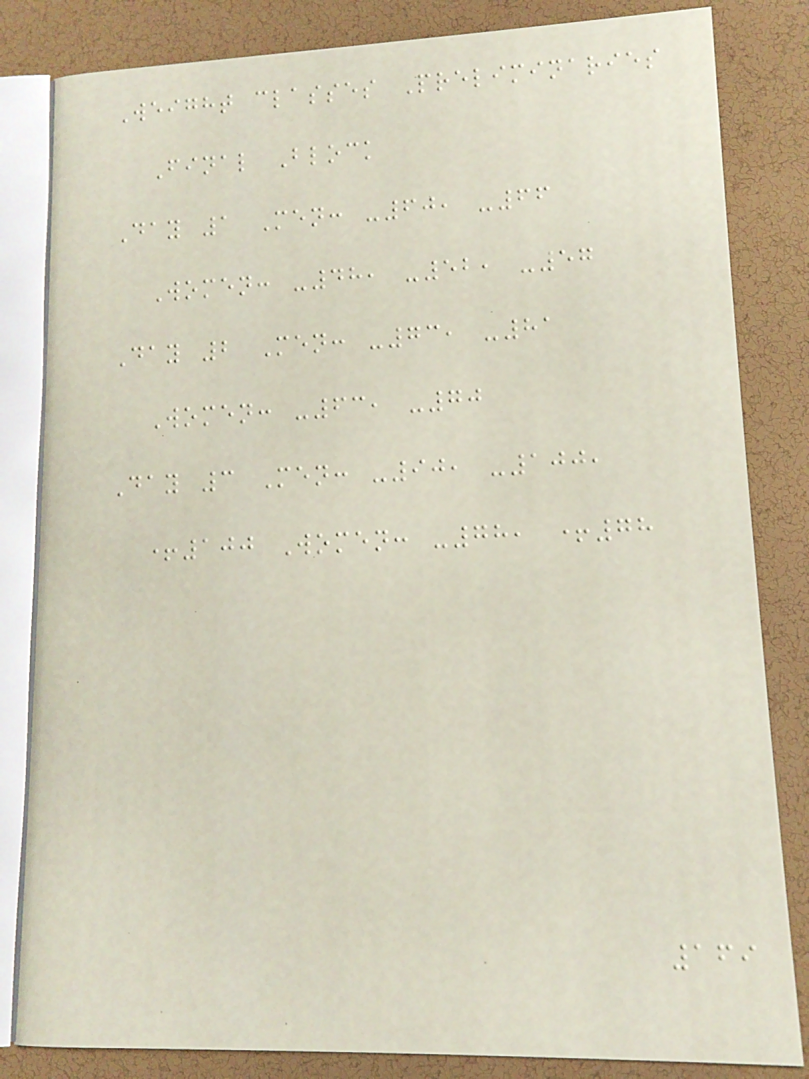Weight classes Preliminaries
Final Block
Day 1 Men: -60, -66
Women: -48, -52, -57
Day 2 Men: -73, -81
Women: -63, -70
Day 3 Men: -90, -100,
+100 Women: -78, +78
169
